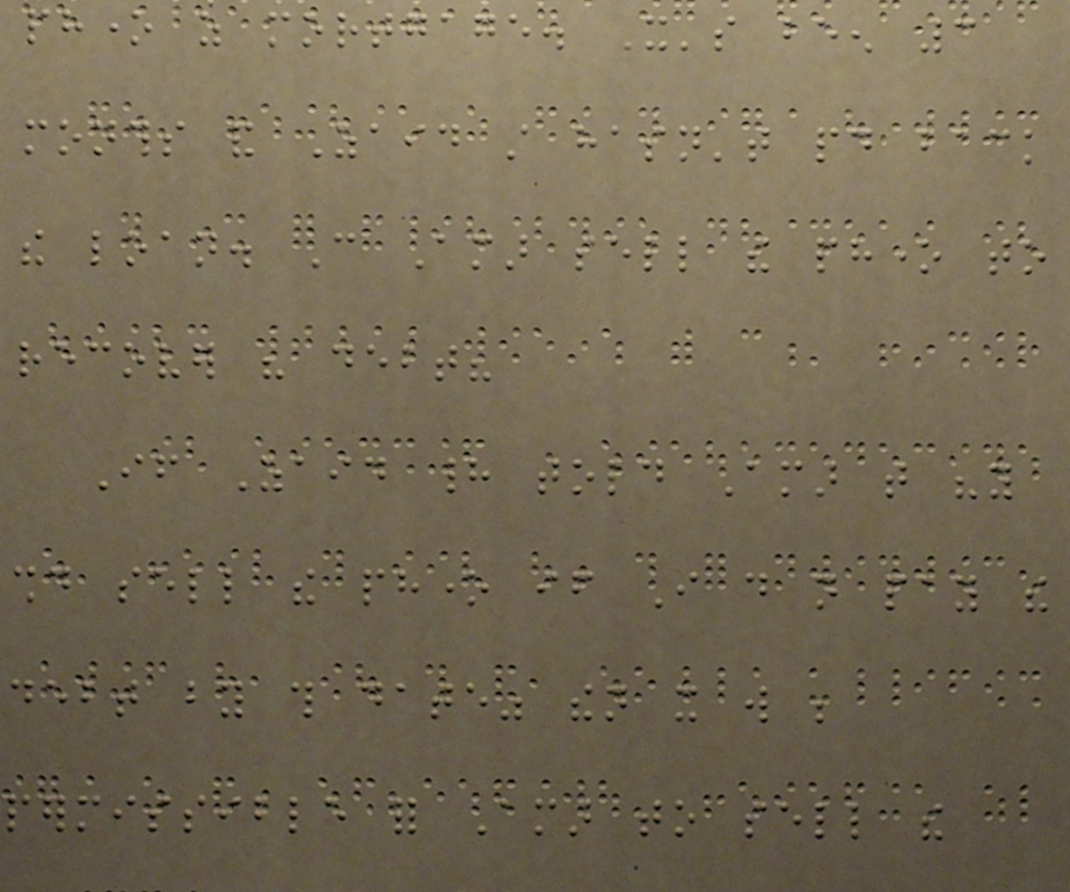phone as mortgage. It's been 3
months and Zaid still hasn't paid back
the loan. Can Amar sell the phone to
recover his debt?
If Zaid had told Amar that "you
should sell the phone if I do not pay the
debt by this date" then it will be
permissible for Amar to sell the
